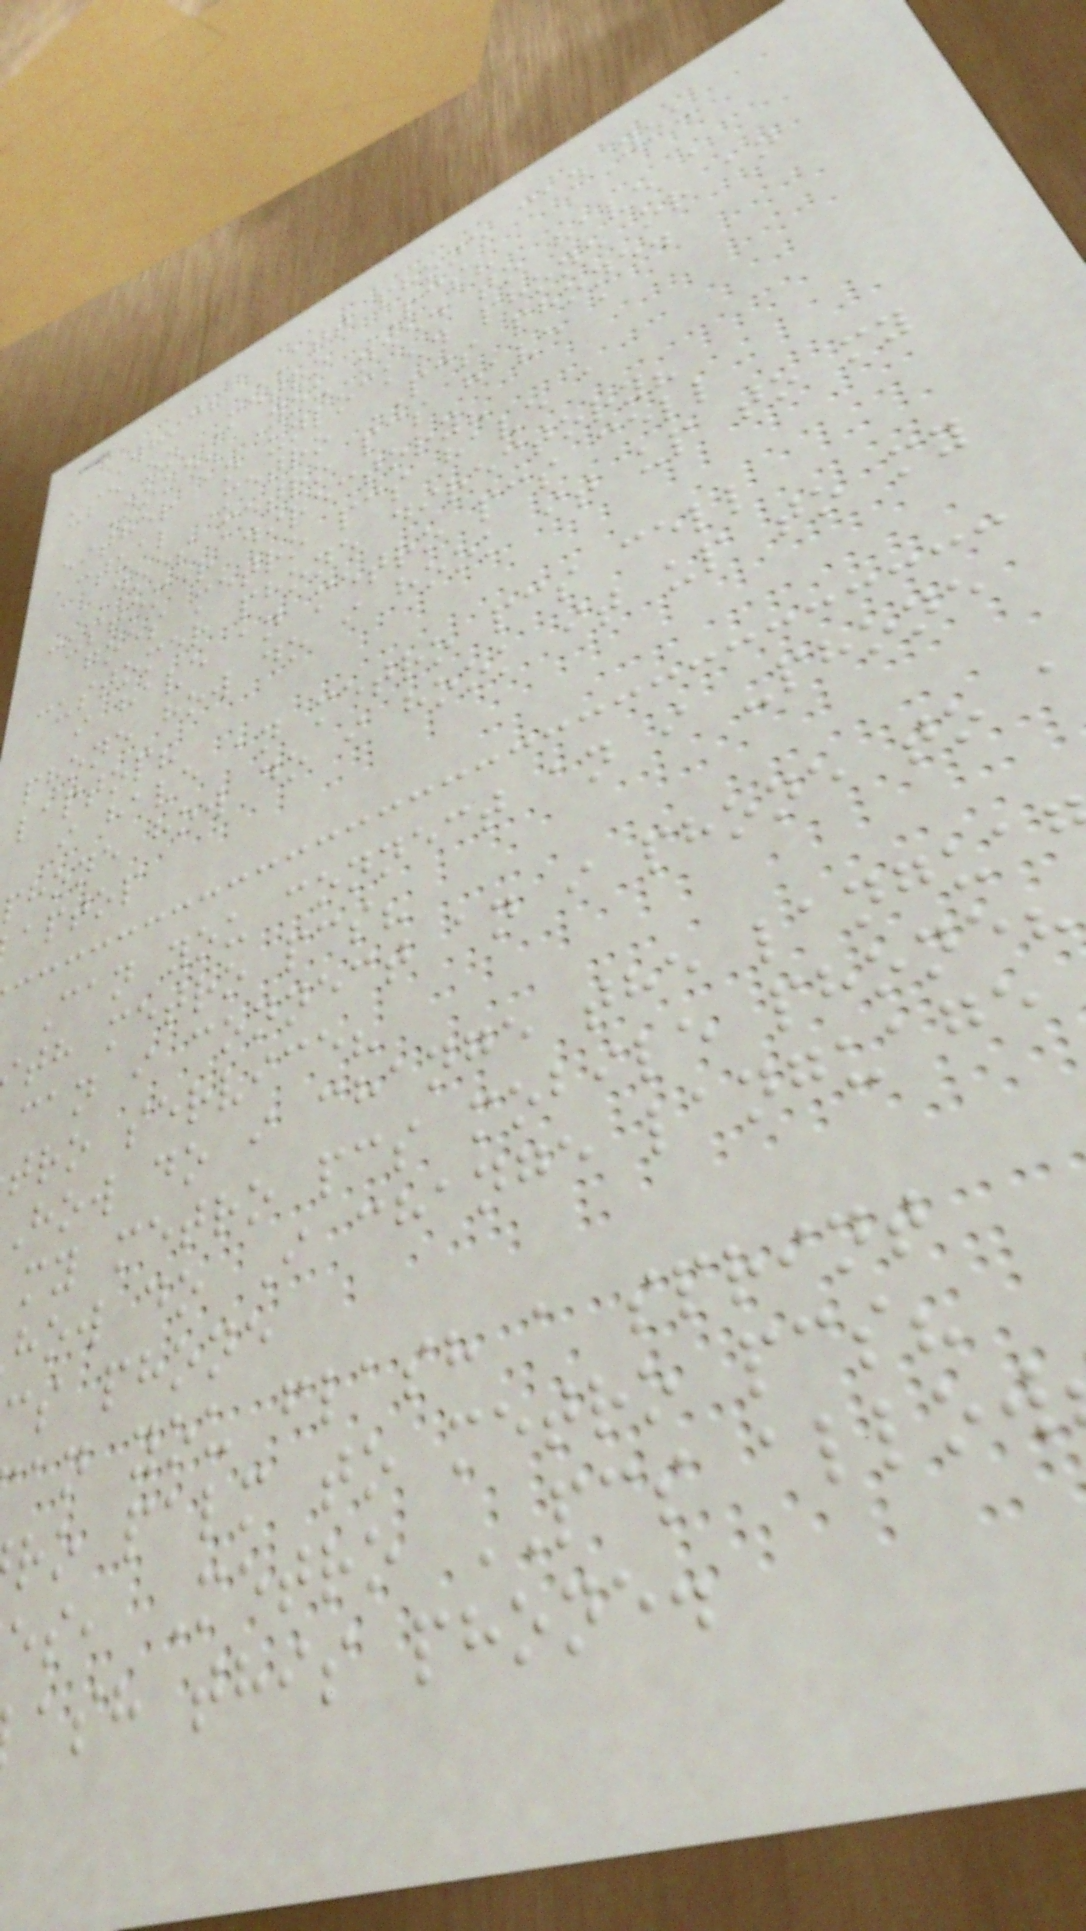Which ATT phone can you
use on Metro PCS?
None. You need to have a
either an unlocked phone or an
actual Metro PCS phone.
Does metro pcs have a
customer directory?
goes metro pcs have a
customer phone directory?
i have an metro pcs cell
phone how do i hook it up to my
laptop?
i have an metro pcs cell
phone how do i hook it up to my
aptop
Can you connect an i -phone
th metro pcs?
can i connect an i phone to
tro service?
how do i change the langua
my metro pcs mobile phone?
how do I change language
cs phone
an you flash a sprint
ro palm to metro pcs?
es, Metro PCS allow
ash this phone.
